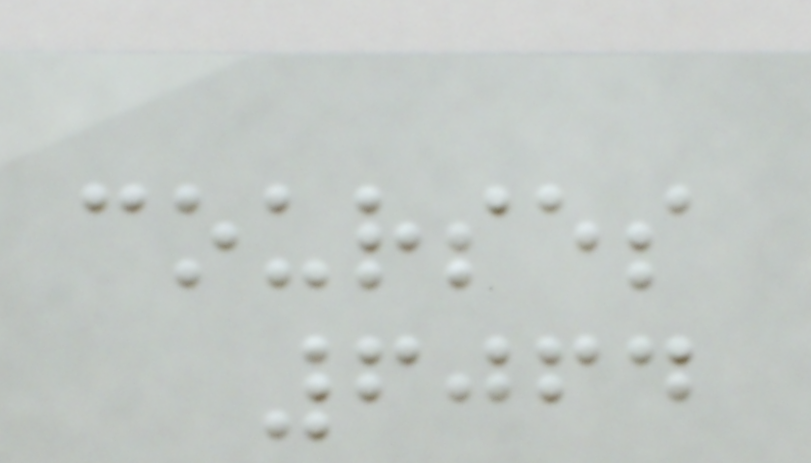courses
6064
